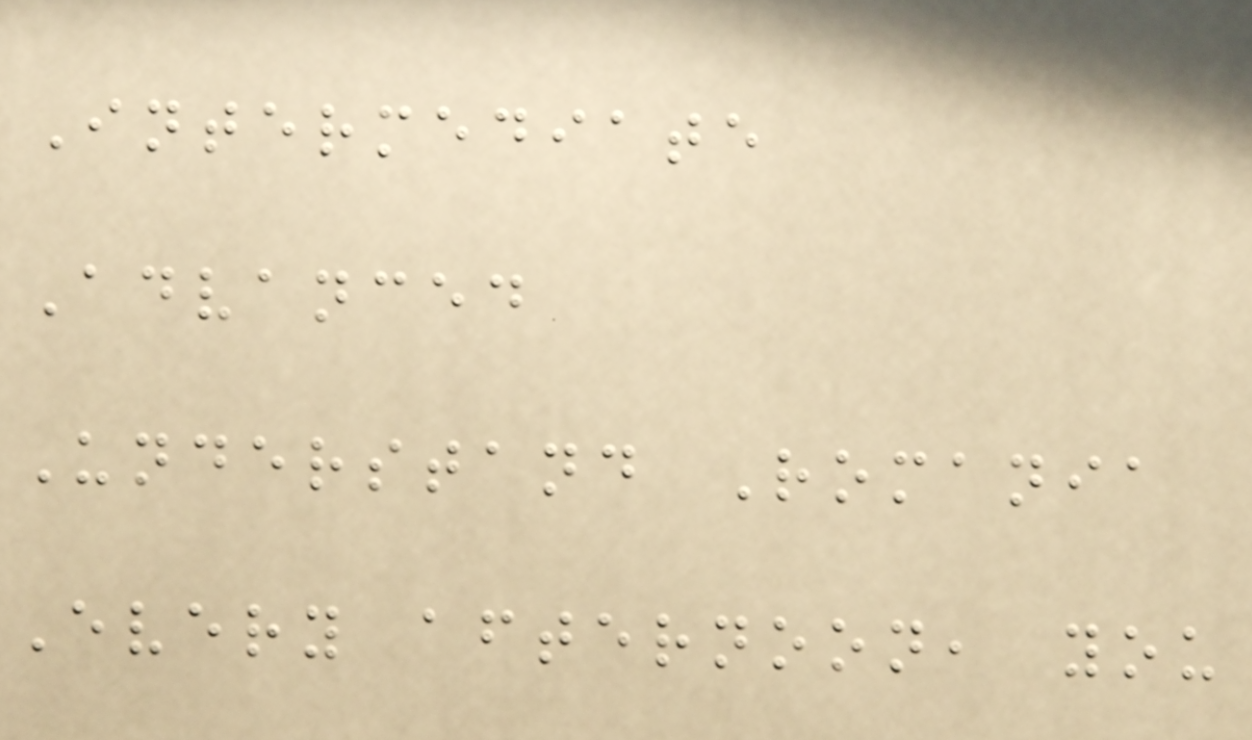Intermediate
Advanced
Understand Romania
Every afternoon, you
